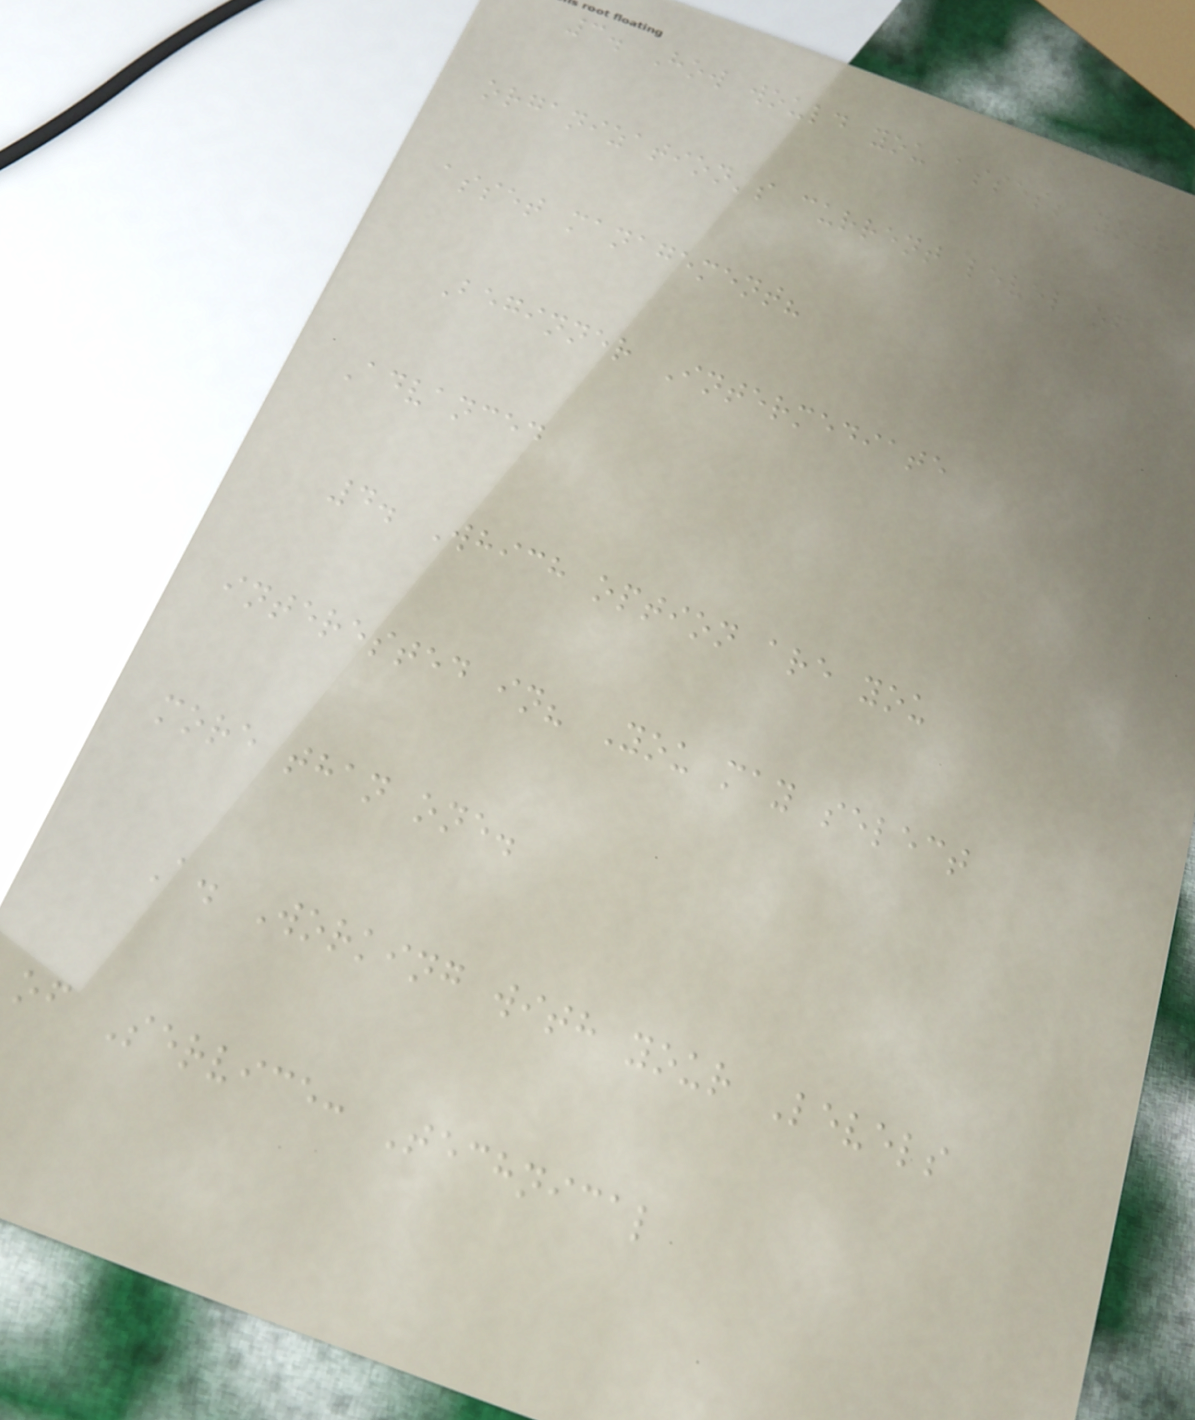3. How would you assess your
organization's current level of
asset management?
Beginner Intermediate
Advanced
4. Which option are you
interested in? You may select
more than one.
A. Working with your Levels
of Service: Technical
